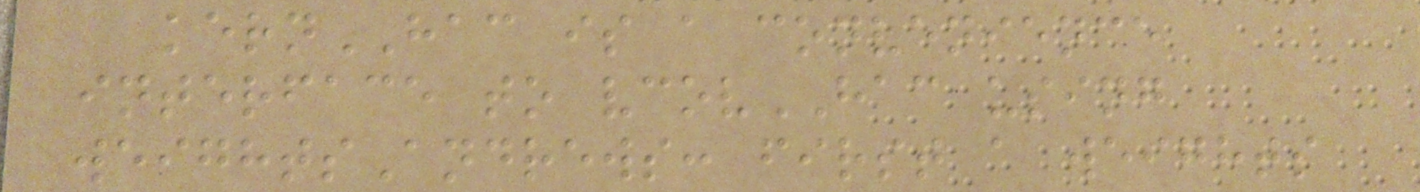kernHAC is a convenience
interface to vcovHAC using
weightsAndrews: first a weights
